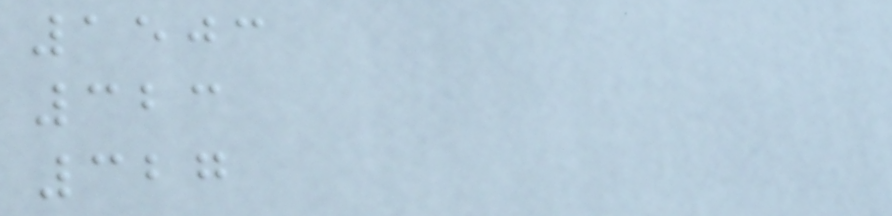1503
323
327
